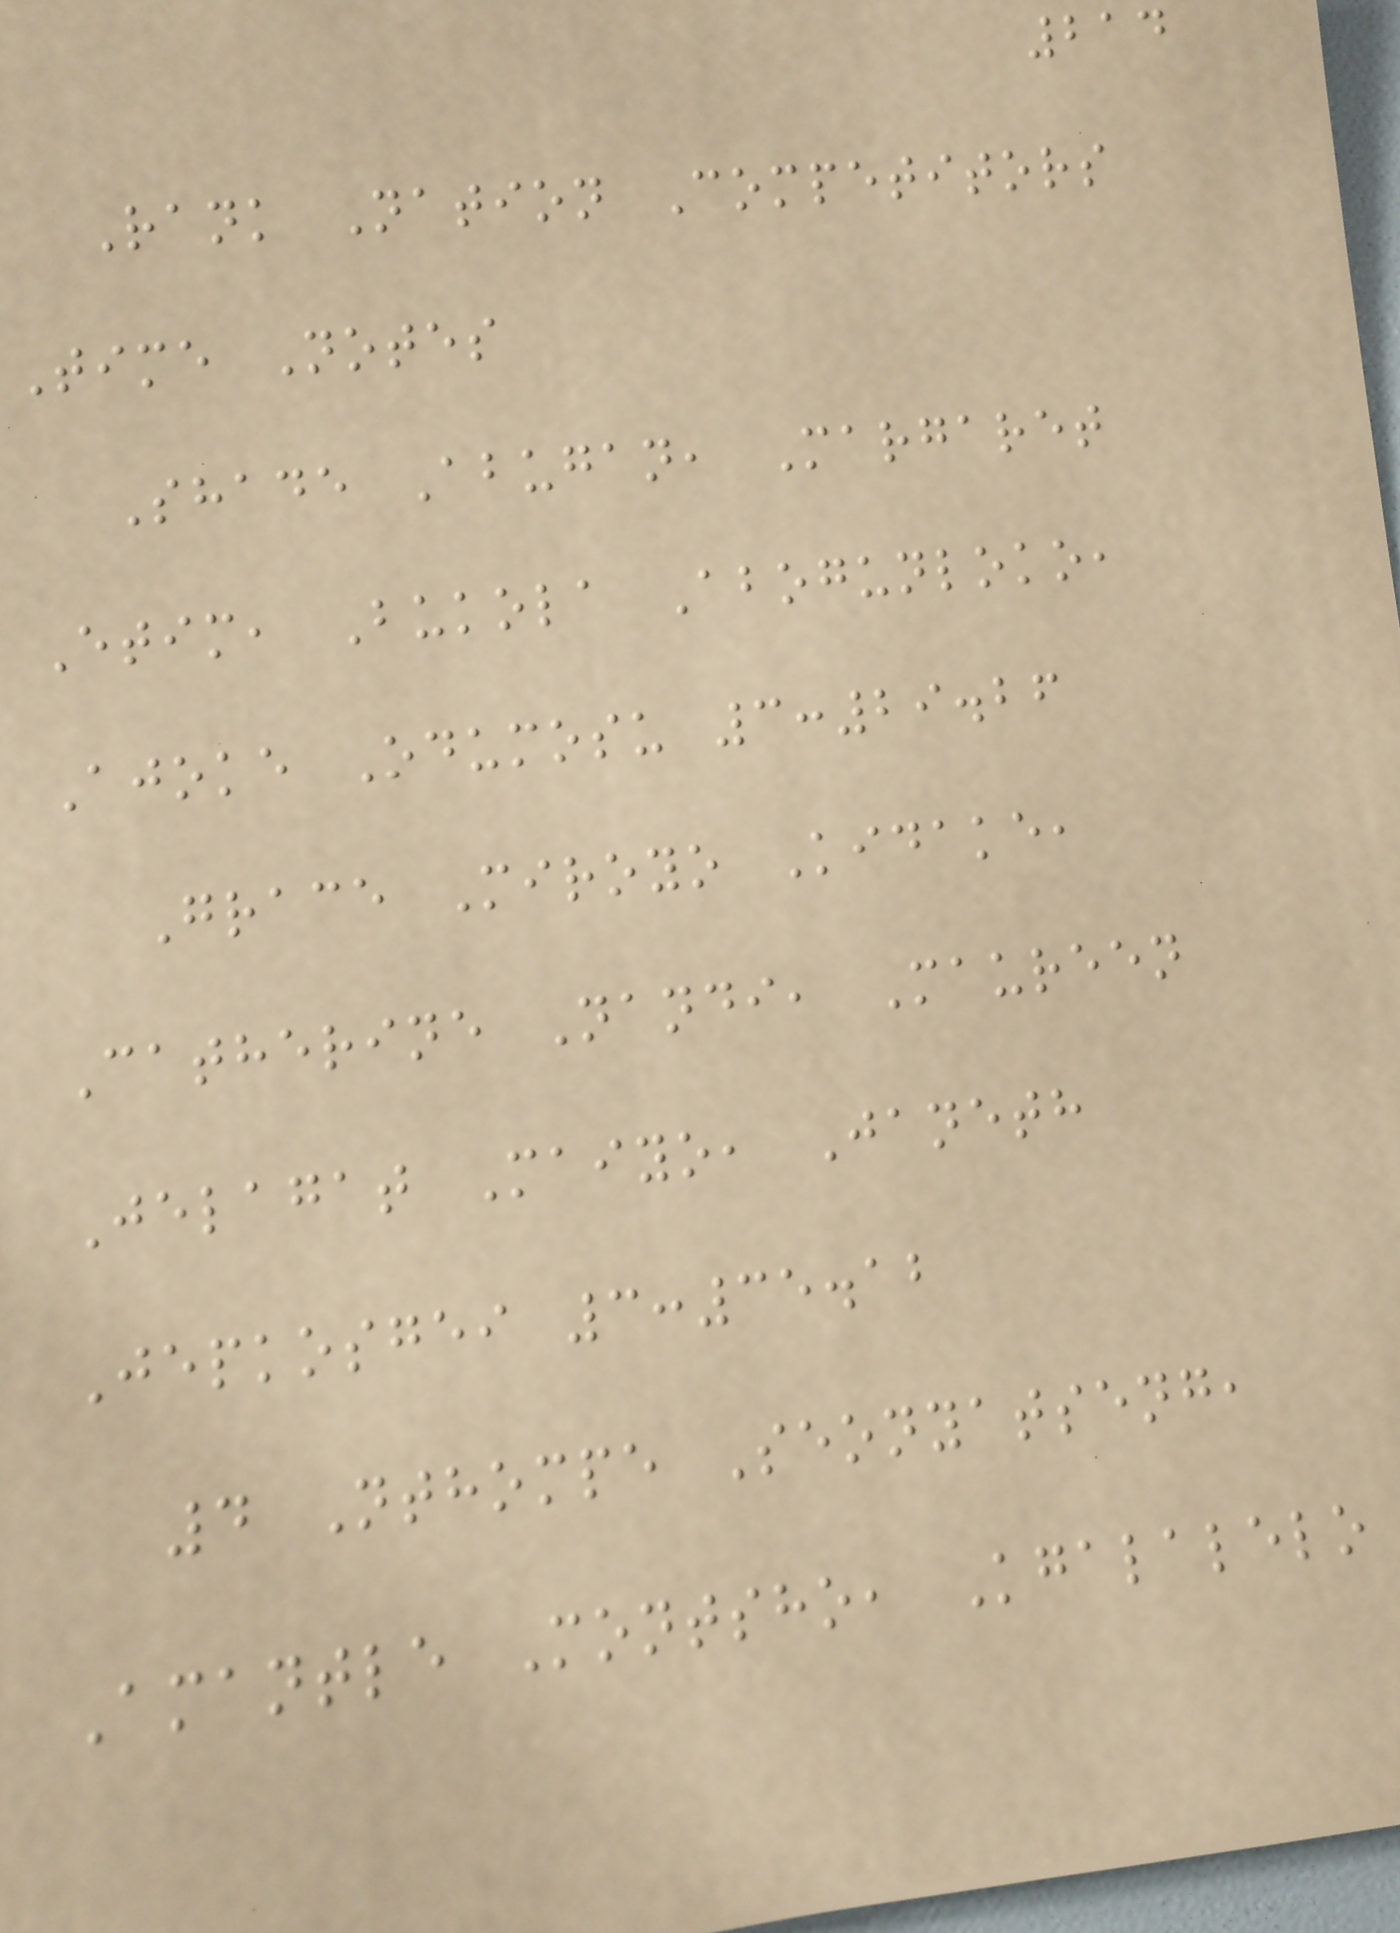214
Rank Nation Competitors
Time Notes
Shade Abugan, Margaret
Etim, Bukola Abogunloko,
Ajoke Odumosu 3:29.26
Grace Miroyo Kidake,
Catherine Nandi, Maureen
Jelagat Maiyo, Janeth
Jepkosgei 3:35.12
4 Nthompe Seonyatseng,
Amantle Montsho, Kgalalelo
